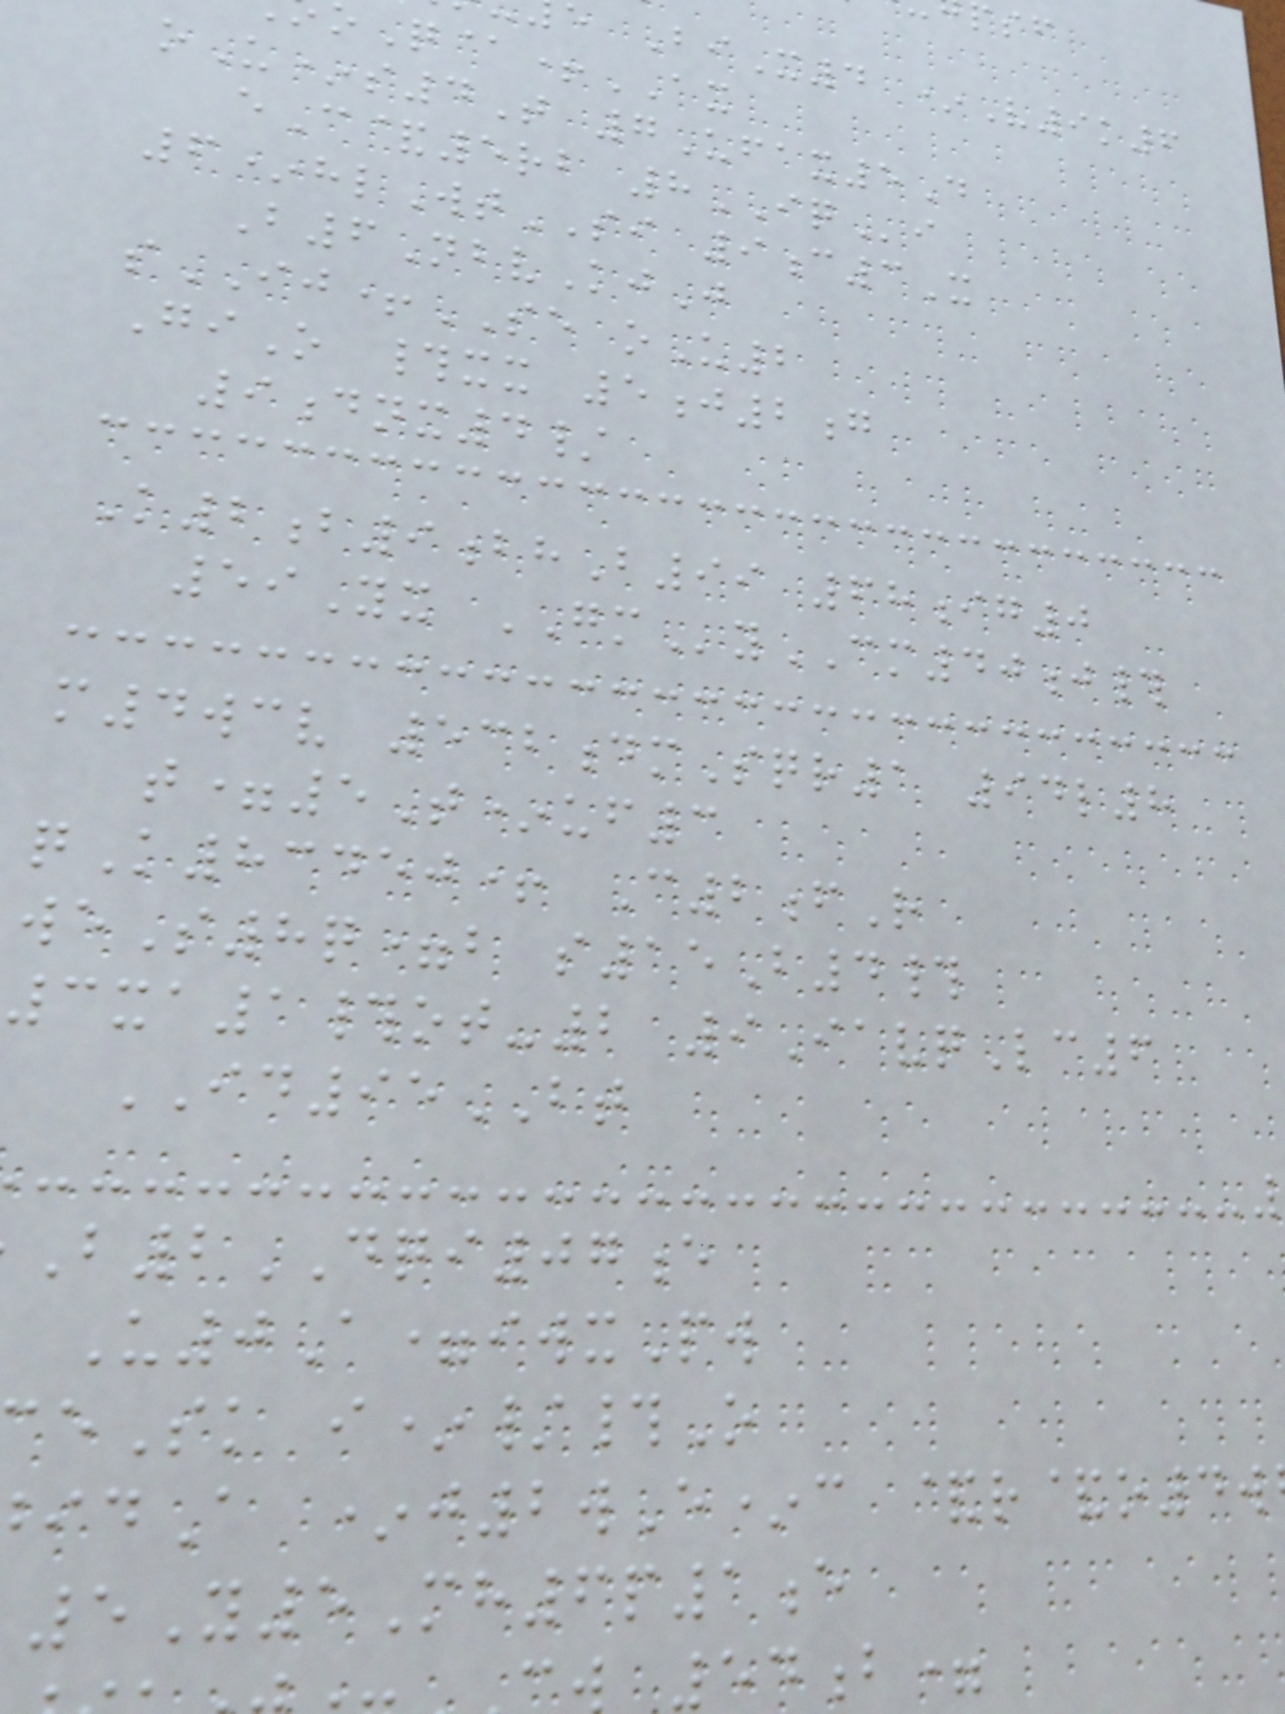e BiX4 *V9k6
Q@+AX
oU*s4T 7Ufax5D
eC&5rb 8IQi
6*hlWtSI 9c3X
B6NbvKjJ
sIJ+SE oU2
GiO #xx 5j2g
9dnx4/
K2b9bhB99 68ig0
59Yx GMyCM40j#
m4wcv 532dmSqr1 94l8
t=5T*uf3
qK83450+ C2fR
weS8q=b s15B4#
3xa1#ot-2 9IavqLc6
ID95BT
B2DQI07e
U0A=iwxPw
eSk i*/#O
A *j2wE*c &r&o4w
5Y5Mh6p1e
54b=
